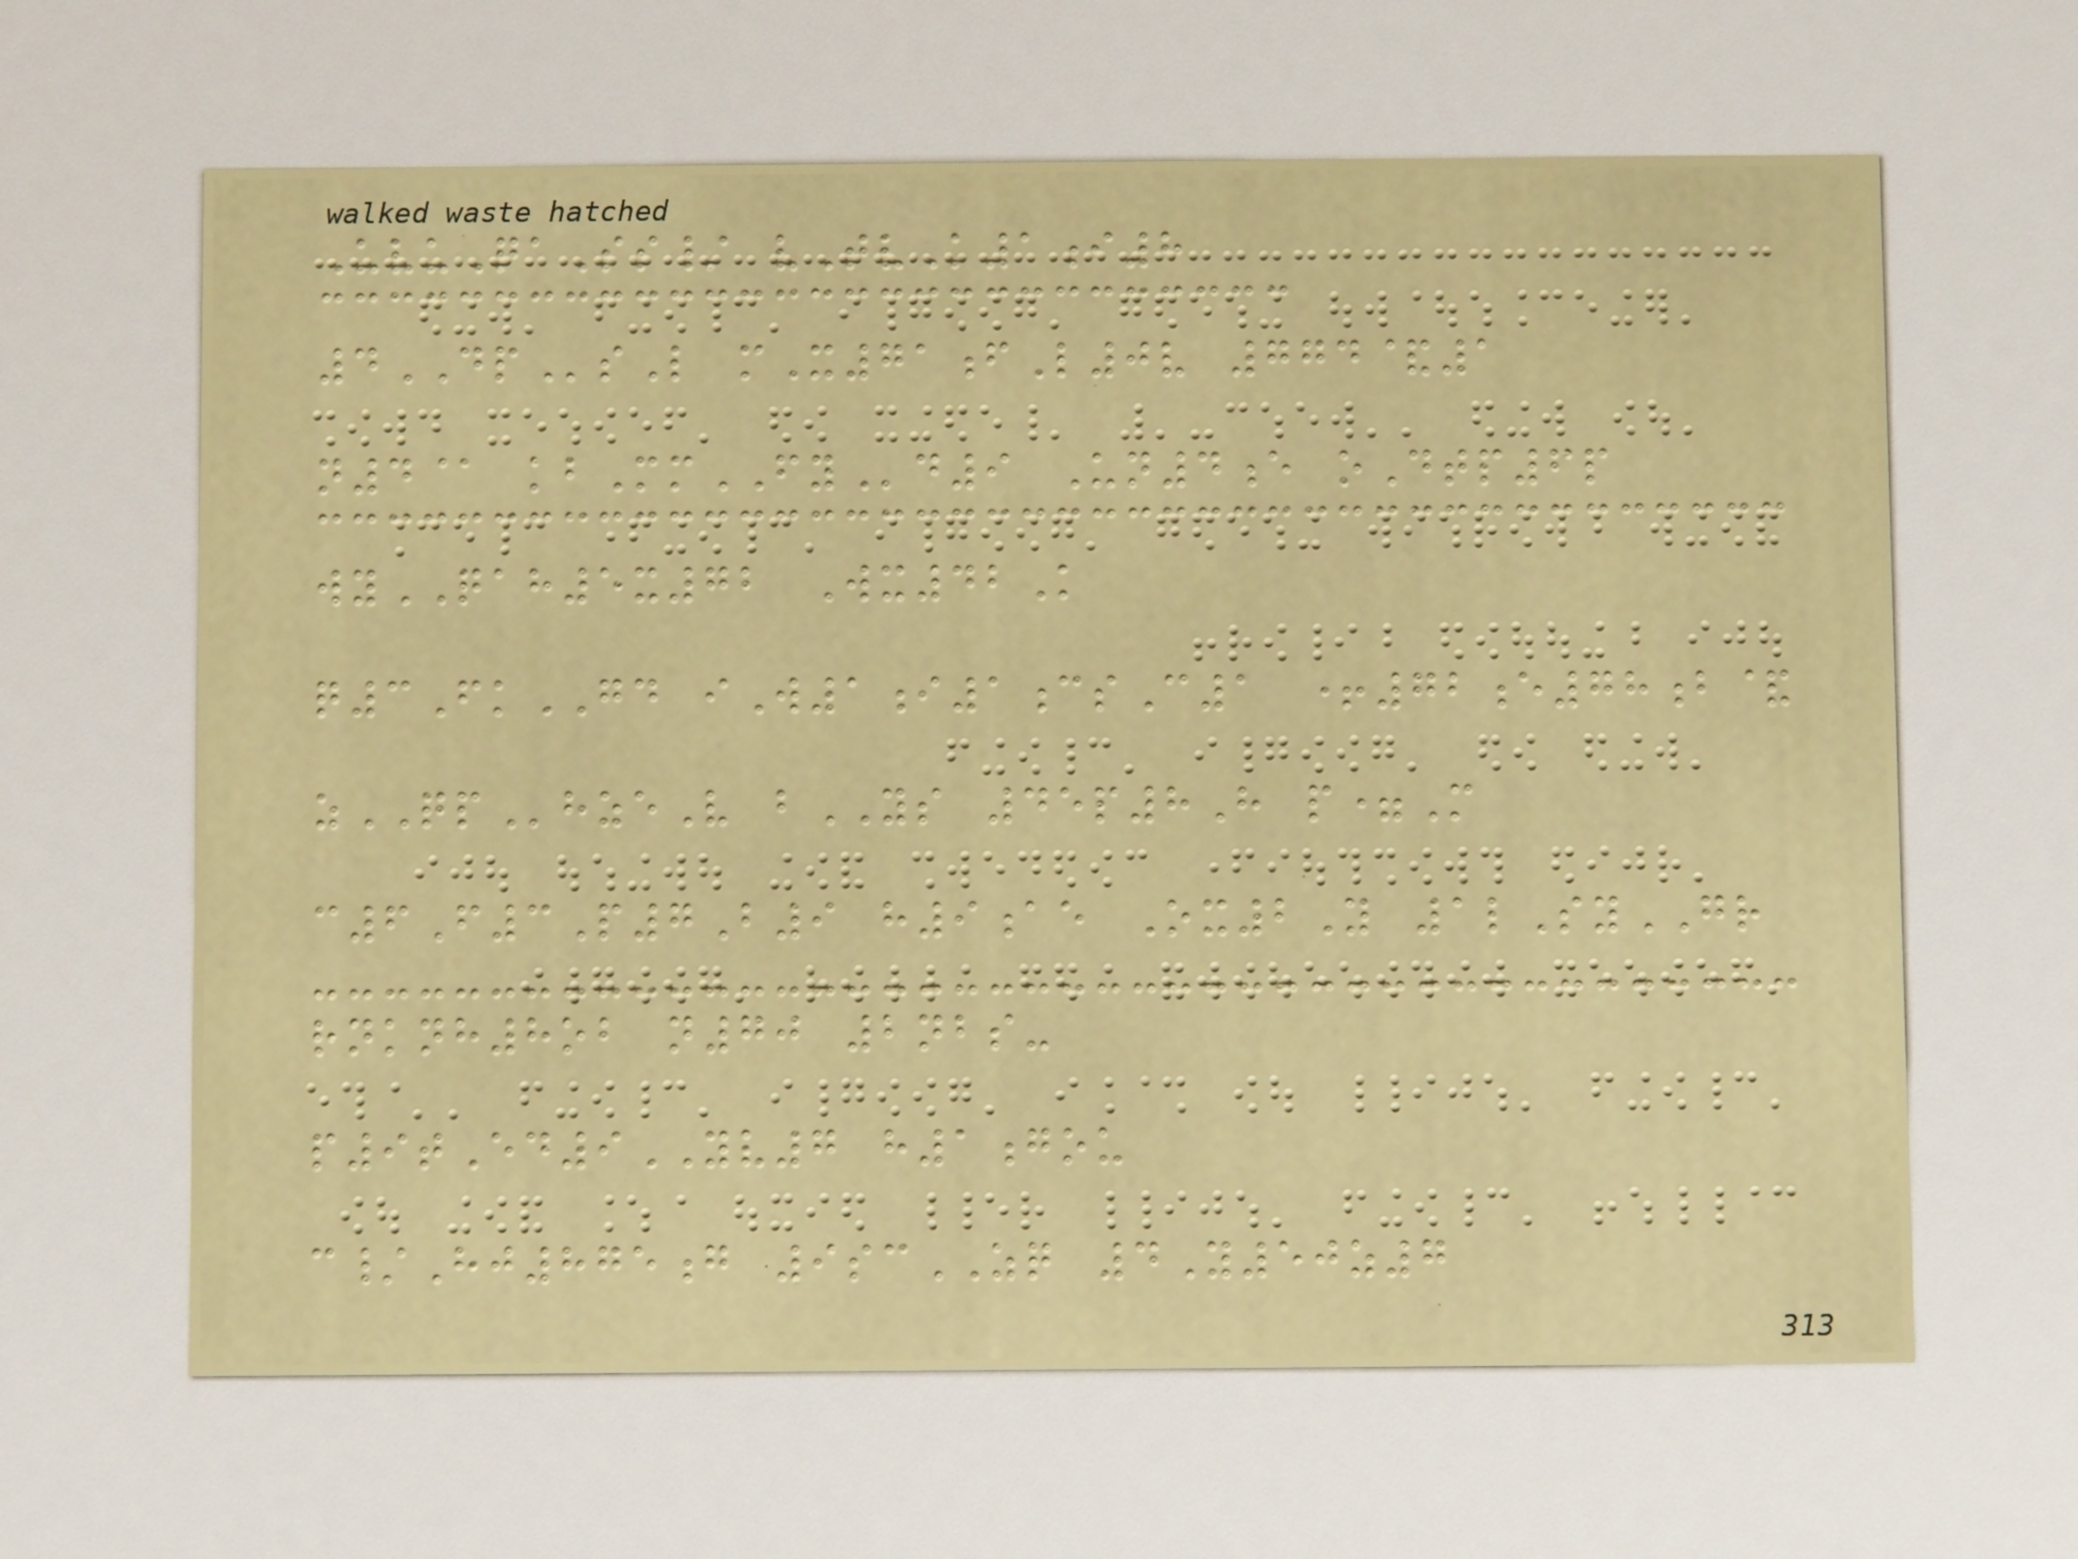UvuQaSs/ vTvK1i8
4DPsL mX71fL0v 774&1
n4@ kbMmFYd9 Un4e oDtp6p
wyQAH5x72 Wx42K
q3FkGD iW1i1csC1 +72e78b&
zQPhzeV bYS 45p8H p=M
c6F3P7B9 h9ae Ox2Y 1lSyGR
rnknh8ob n70 2nbs-
p9tEd9YV7 h1gou
c/Hj875g 9scZQ 4Y50z7
